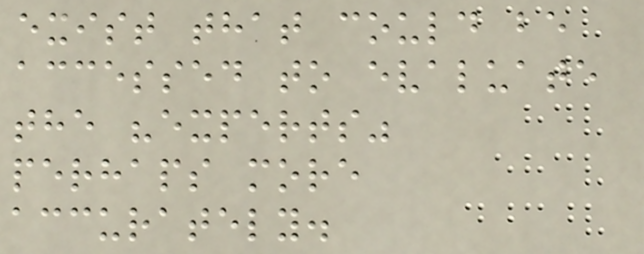exist that could be
accessed to evaluate
the "experts"
perhaps more
accurately.
